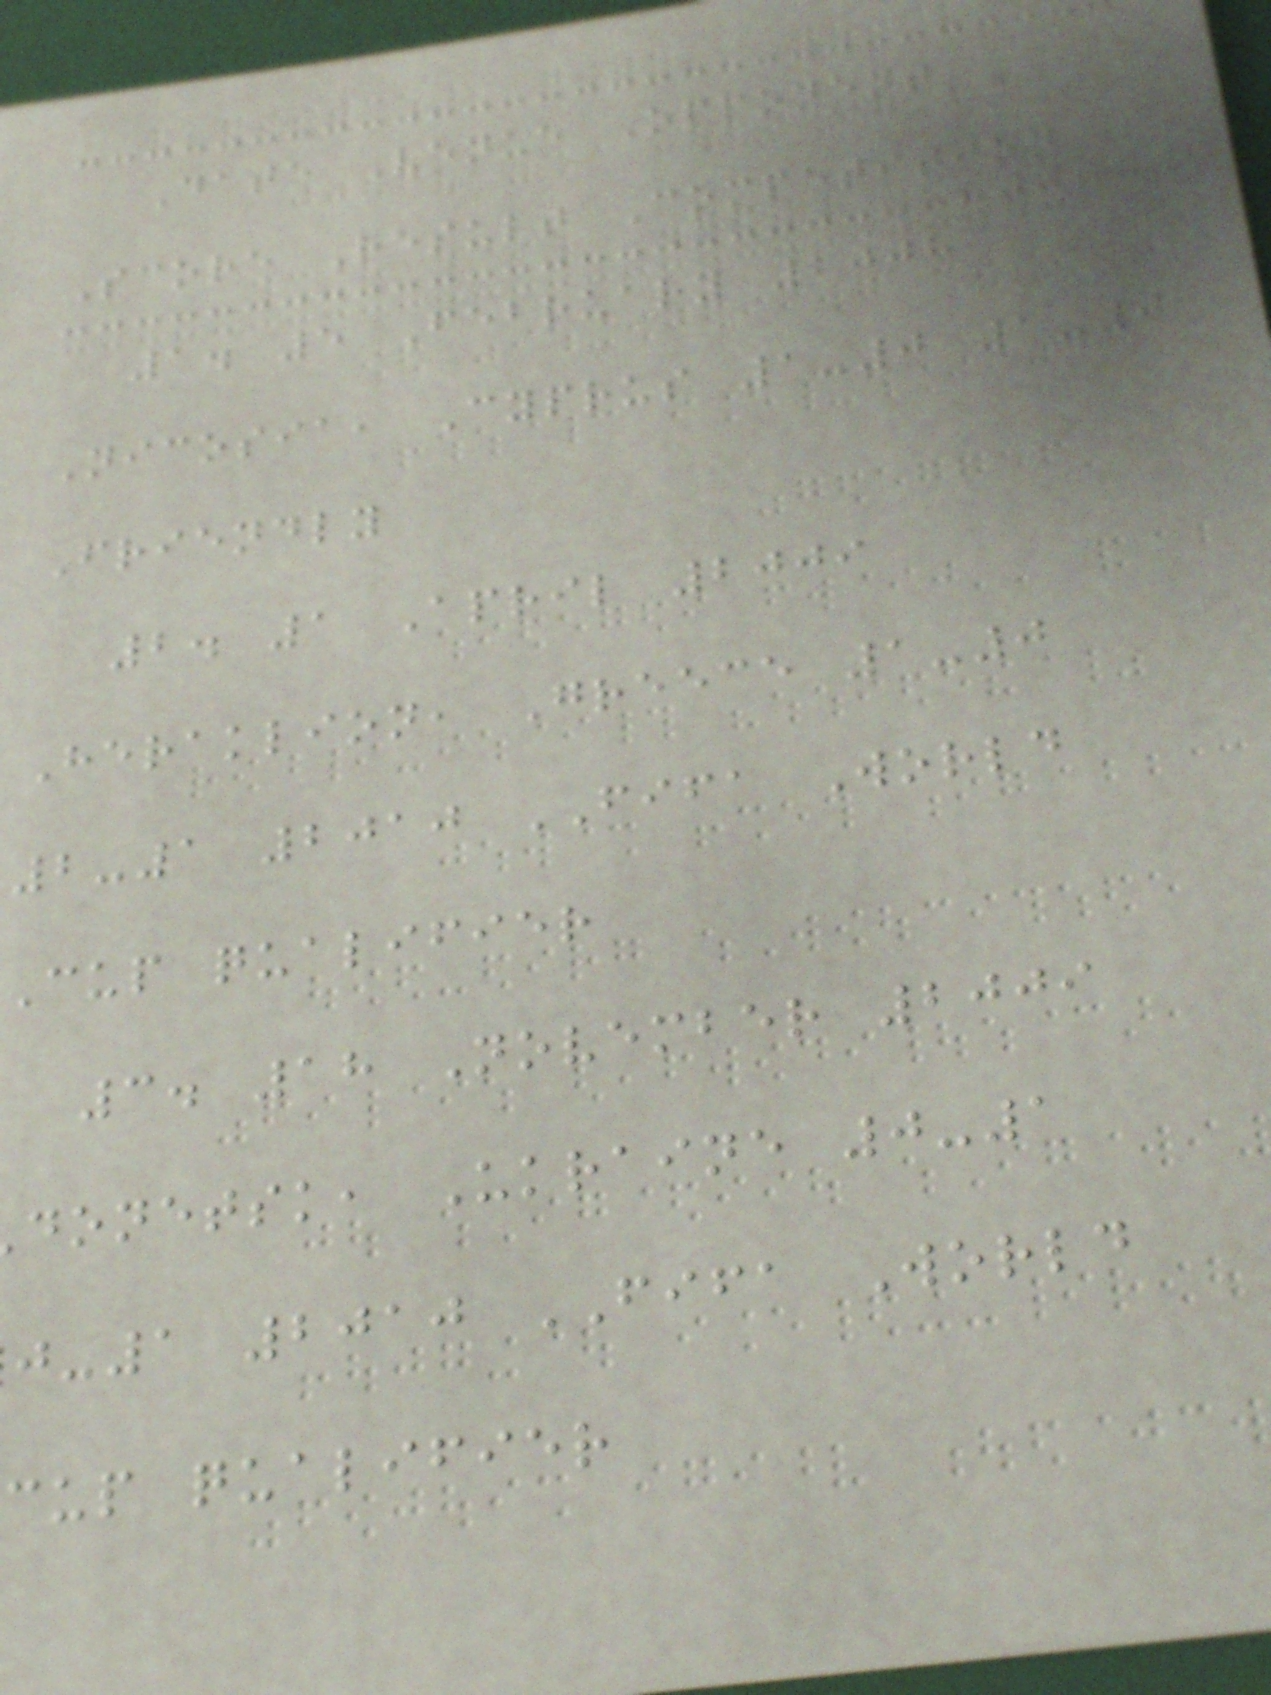Date Venue Opponent
Score Result Competition
1. 5 February 2008
Nicosia, Cyprus 1-0 1-0
Friendly
2. 1 April 2009
Heraklion, Greece 1-0
2-1 2010 FIFA World
Cup qualifier
3. 18 November 2009
donetsk, Ukraine 0-1
-1 2010 FIFA World
cup qualifier
